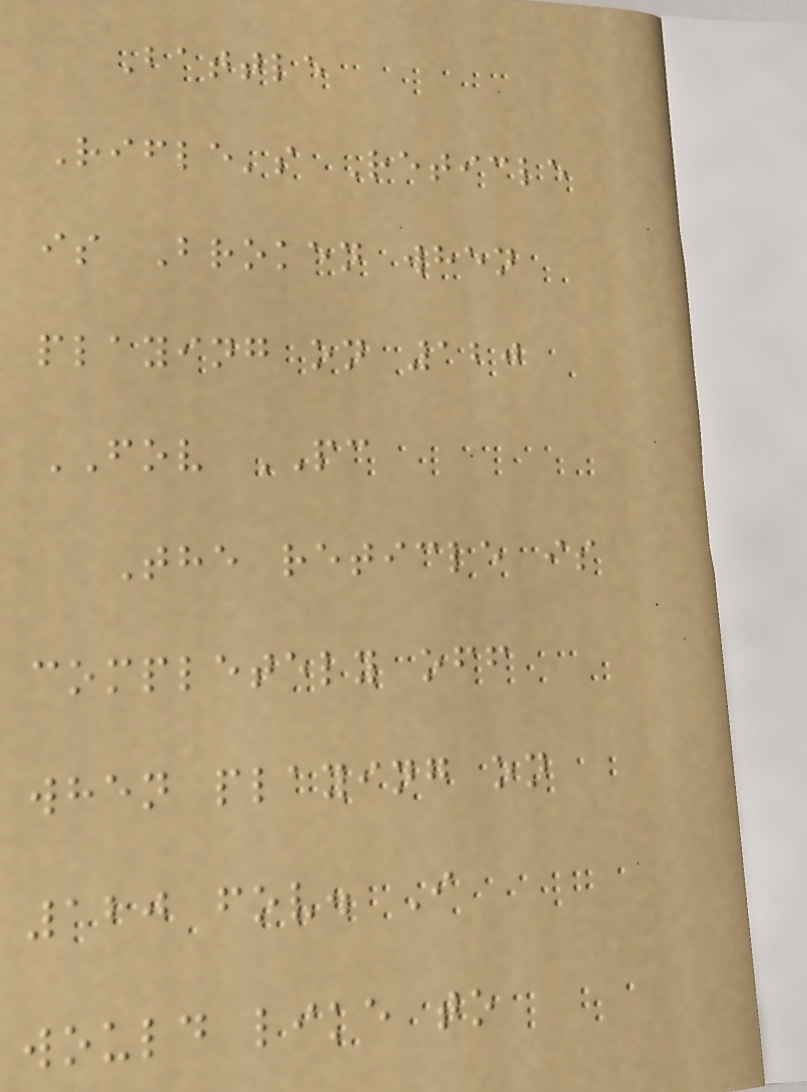Battle
Rifle's Reticle
is Broken when
playing on 120
FOV PC
The reticle is
completely off
when playing on
120 fov. I
would like to
